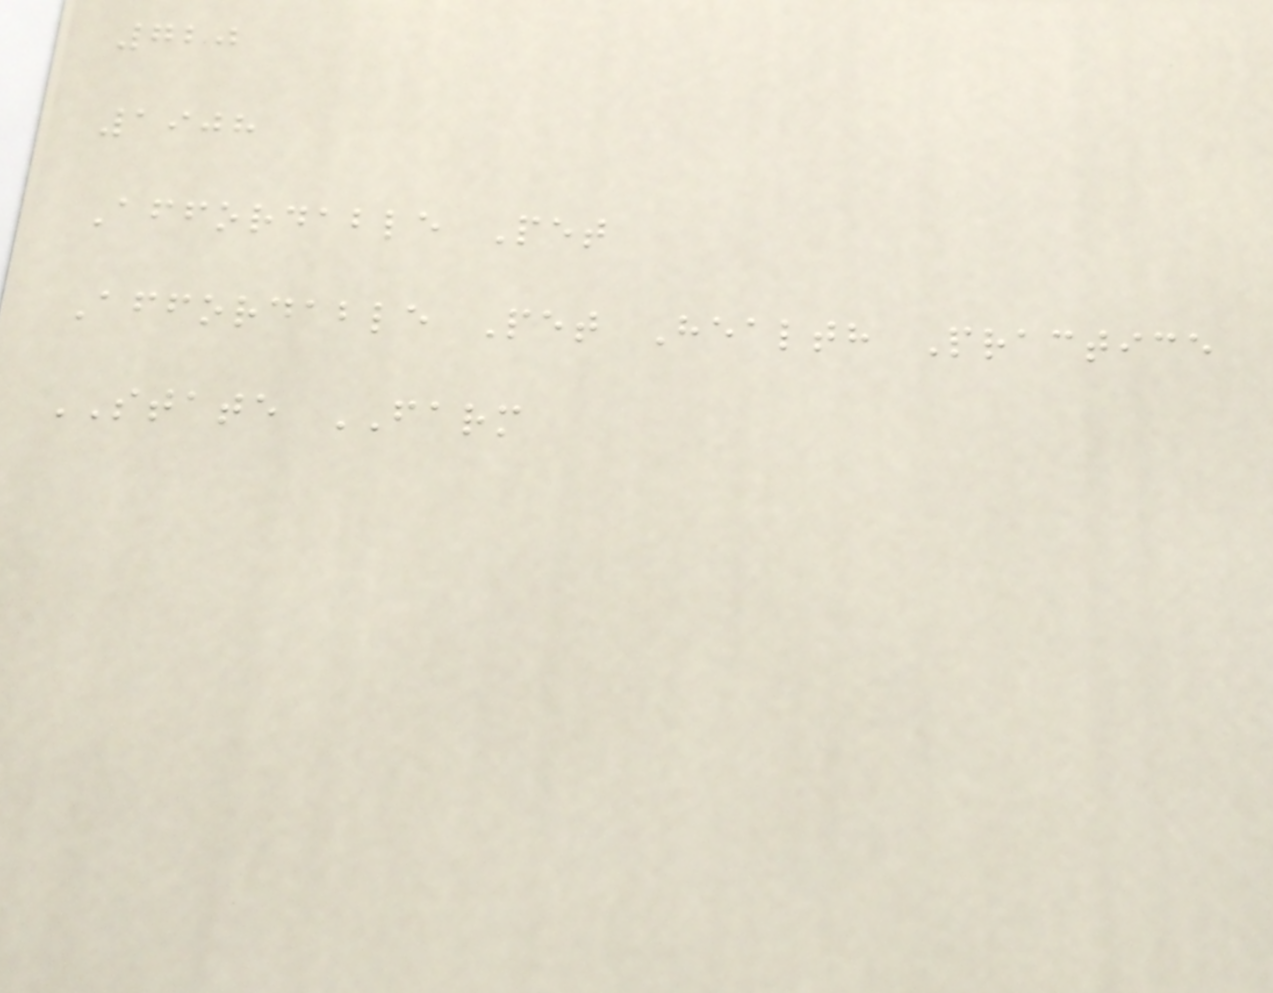720
1908
Affordable Pet
Affordable Pet Health Practice
STATE FARM
